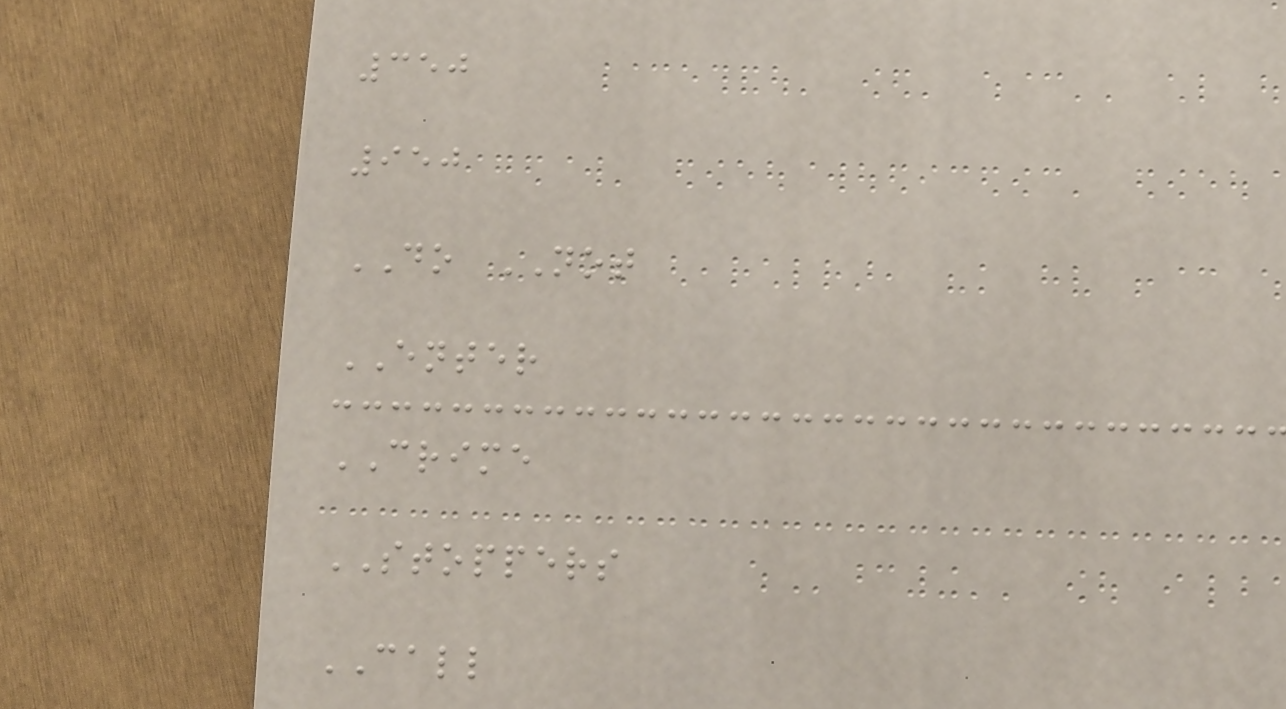350
950
DO NOT
ENTER
CRIME
STOPPERS
CALL
